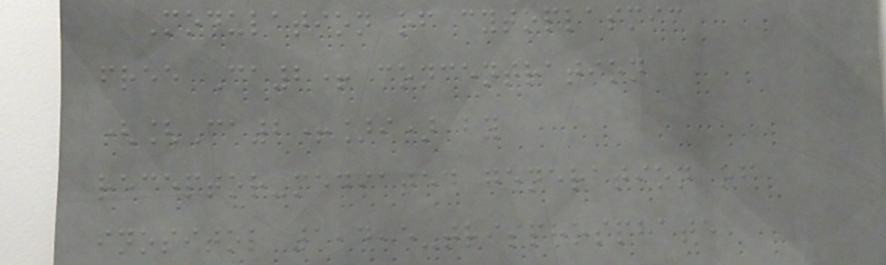Modulation of cytoplasmic
free Ca2+ concentration
([Ca2+]i) by
receptor-mediated generation of
inositol 1,4,5-trisphosphate
